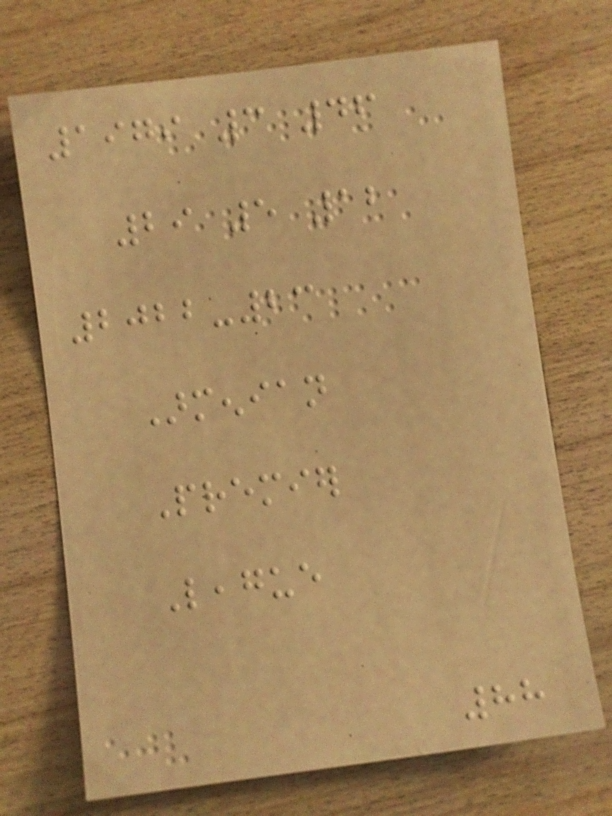1979 3 46
29 5 12
2022-23
Armenian
Premier
League
88
